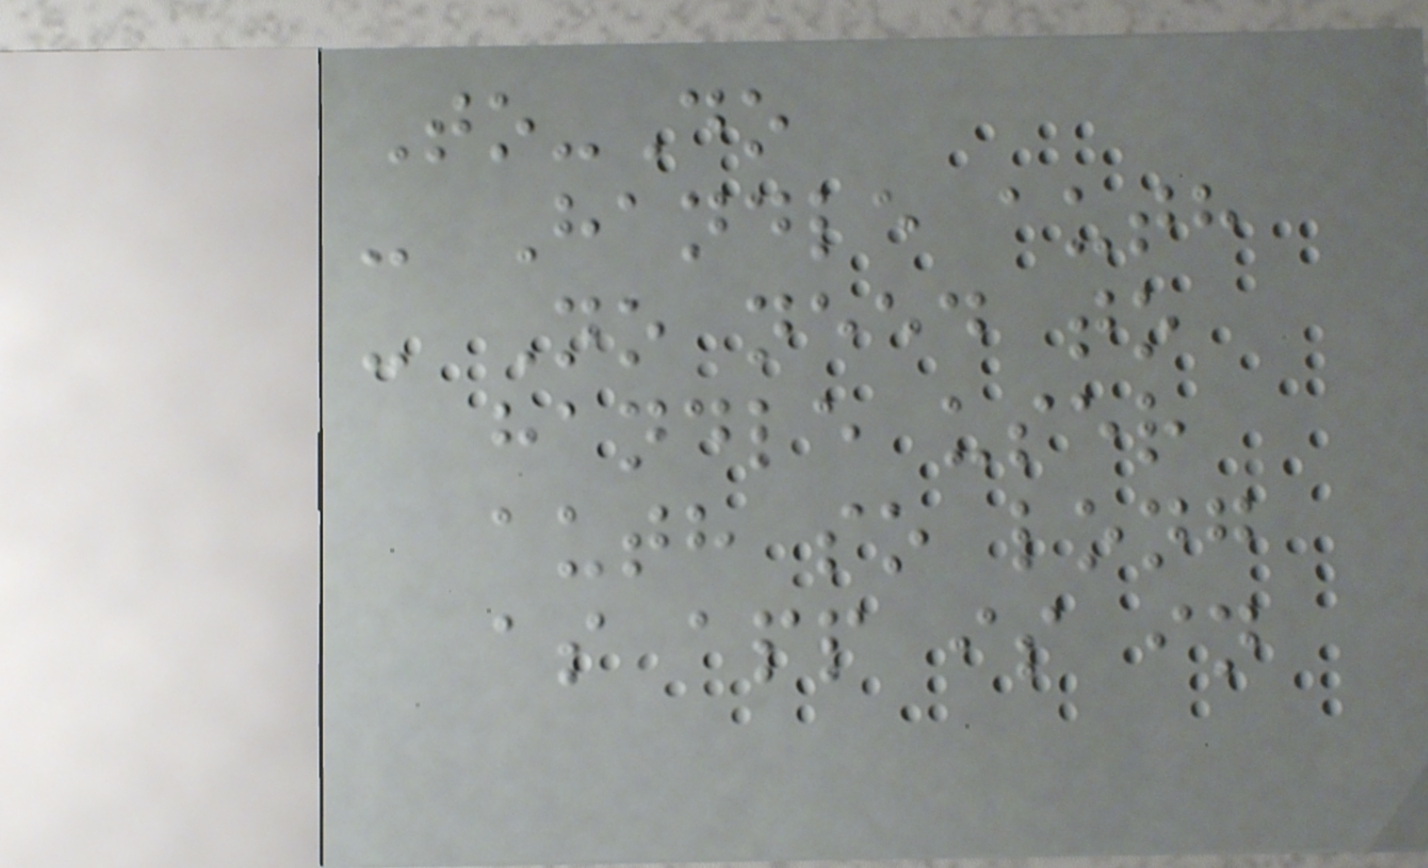To-Do
- Handle auth
- No need to
handle user
auth so long
as app is in
